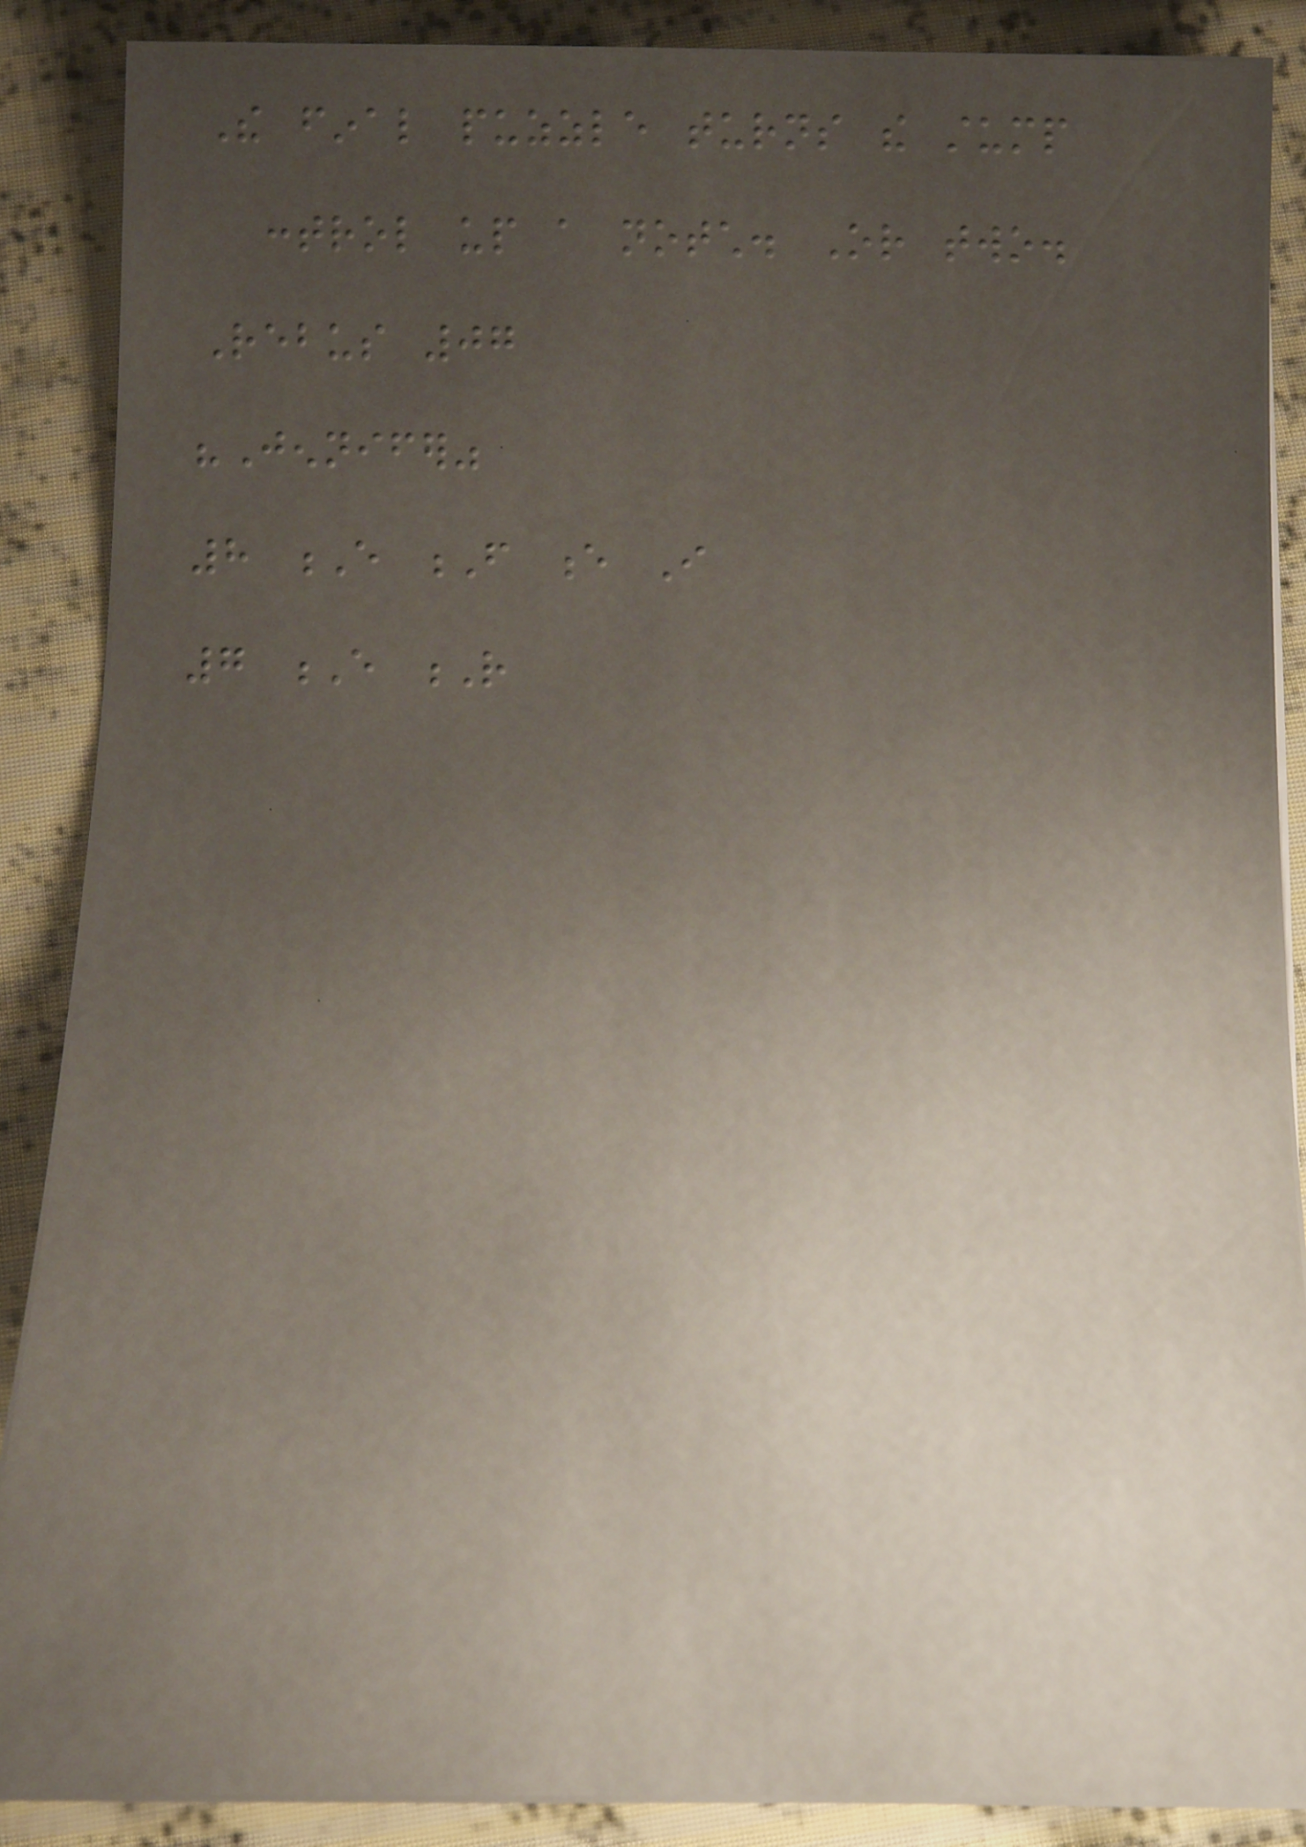The final puzzle turns the stump
control up a notch. Or two.
Rebus 07
"Jennifer"
8 E F e I
7 E R
